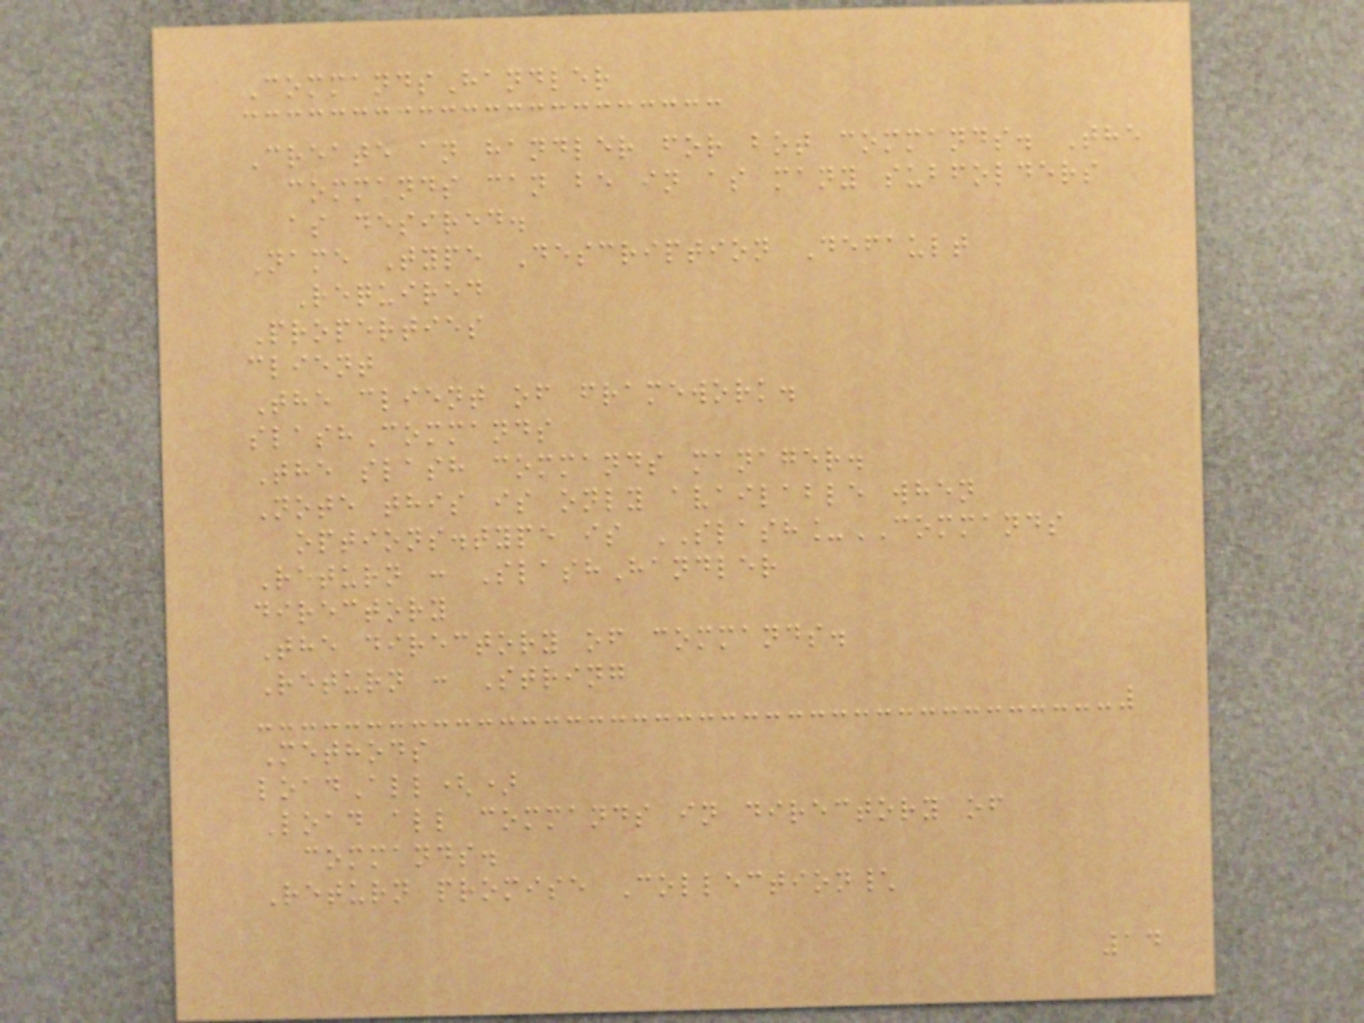CommandsHandler
Create an handler for bot commands. The
commands can be in as many subfolders
as desired.
Name Type Description Default
Required
Properties
client
The client of framework.
slashCommands
The slash commands manager.
Note this is only available when
options.type is SLASH_COMMANDS
Return : SlashHandler
directory
The directory of commands.
Return : String
Methods
loadAll()
Load all commands in directory of
commands.
Return promise Collection\
14
